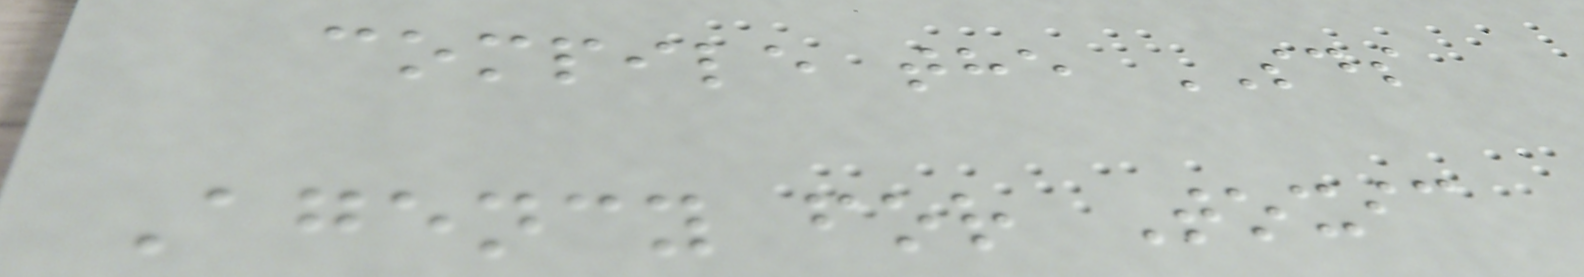compile the SDS
Agency for Toxic
